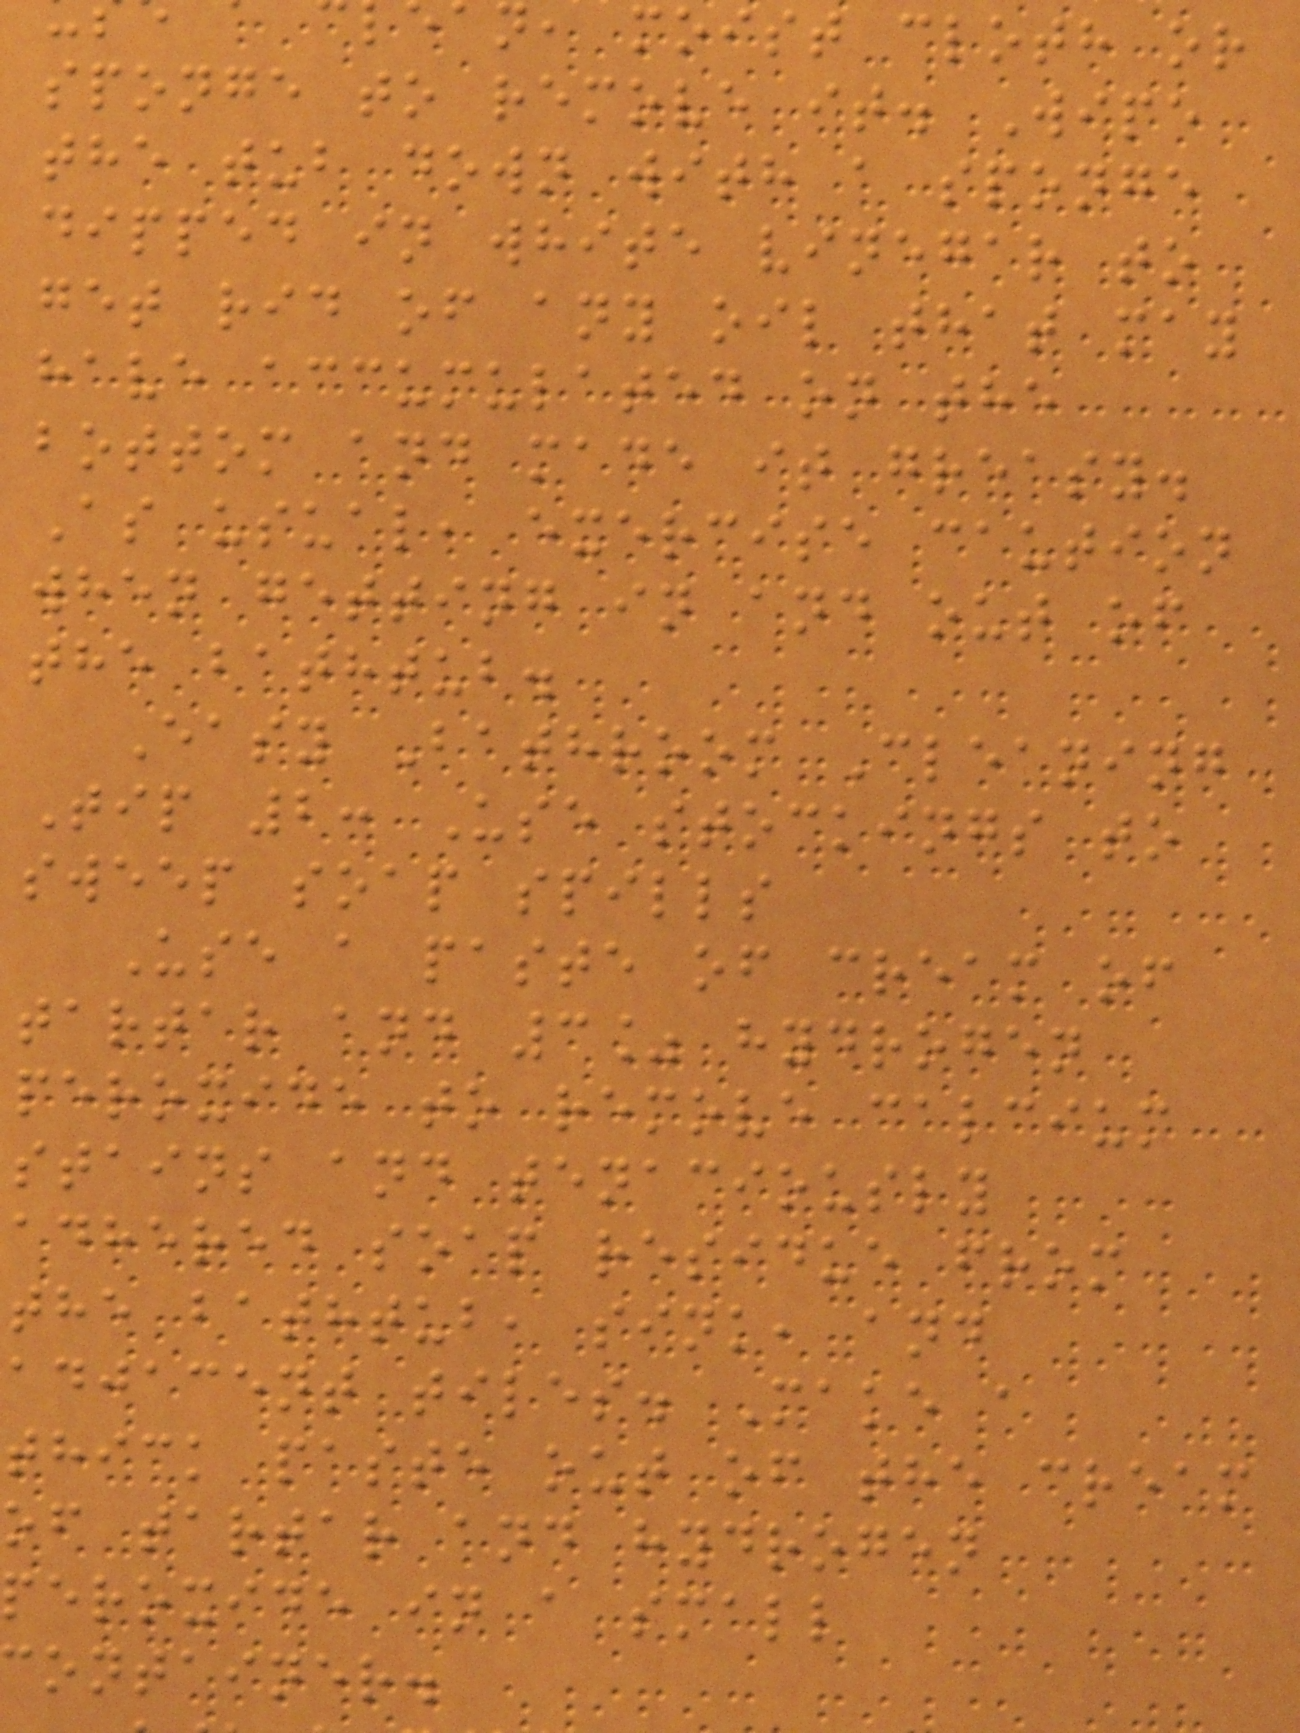n, moist cloth or
sponge to remove it. Wipe
the tub down with a sponge
dipped in white vinegar to
get rid of any oil that may
have accumulated on the
bottom and made it greasy.
As usual, exercise caution
when getting in and out of
the bathtub.
Easy Bathroom Cleaning
Tip 2: Use stockings to
sweep soap spills
Use a paste of cream of
tartar and 3% hydrogen
peroxide to remove calcium
stains and tenaciously
adhered soap residue from
the bathtub, sink, and
adjacent tiles. Make a
thick paste out of the cream
of tartar and hydrogen
peroxide in a small
ontainer.
